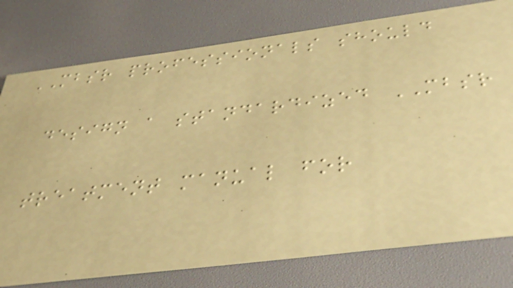MBSR professionals should
design a standardized MBSR
treatment manual for
